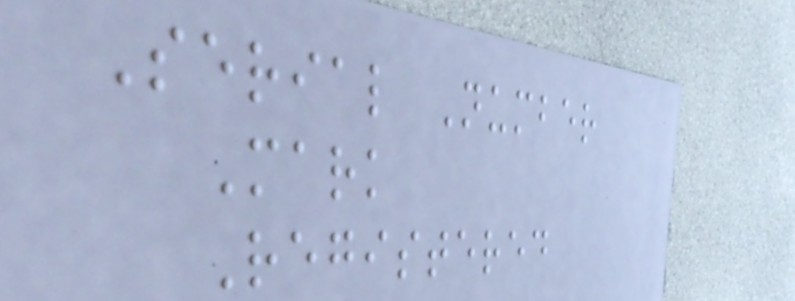Serial Number
Mark
Registered
